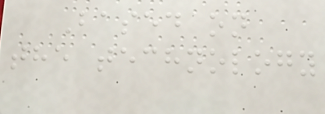Based on
the technology
